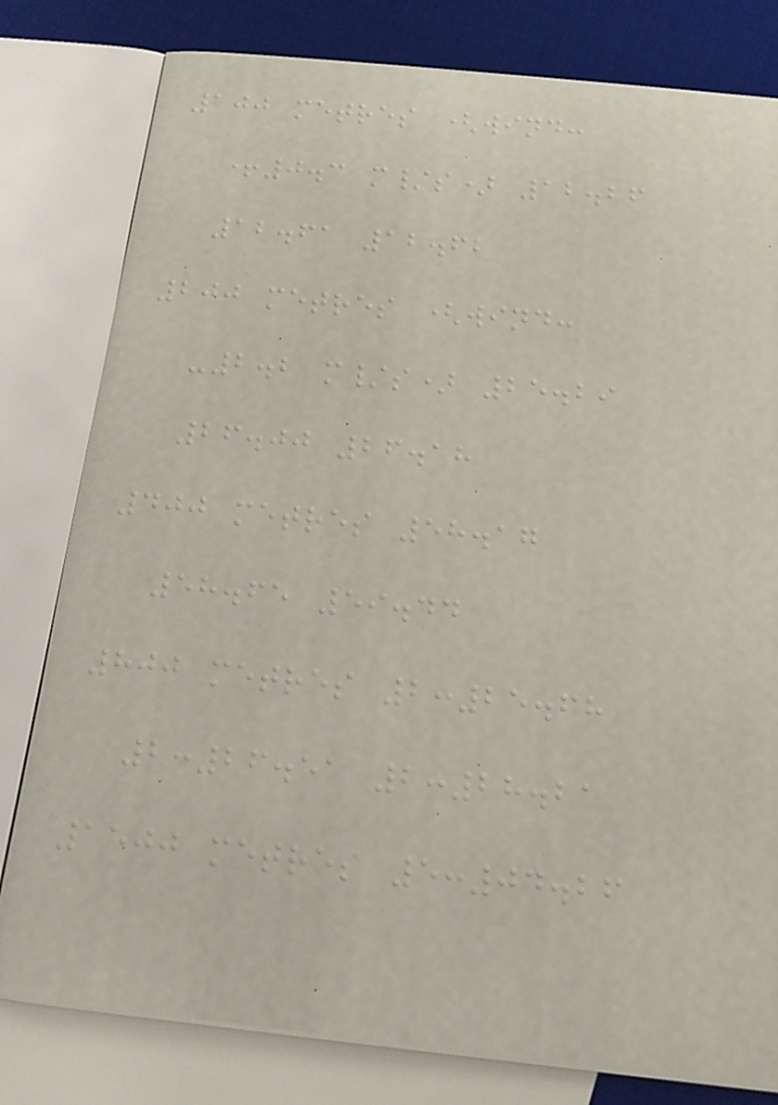100 metres (wind:
+0.3 m/s) 12.26
12.61 12.62
200 metres (wind:
-2.2 m/s) 25.29
26.00 26.18
400 metres 58.17
58.65 59.44
800 metres 2:25.68
2:26.51 2:28.21
1500 metres 5:04.26
